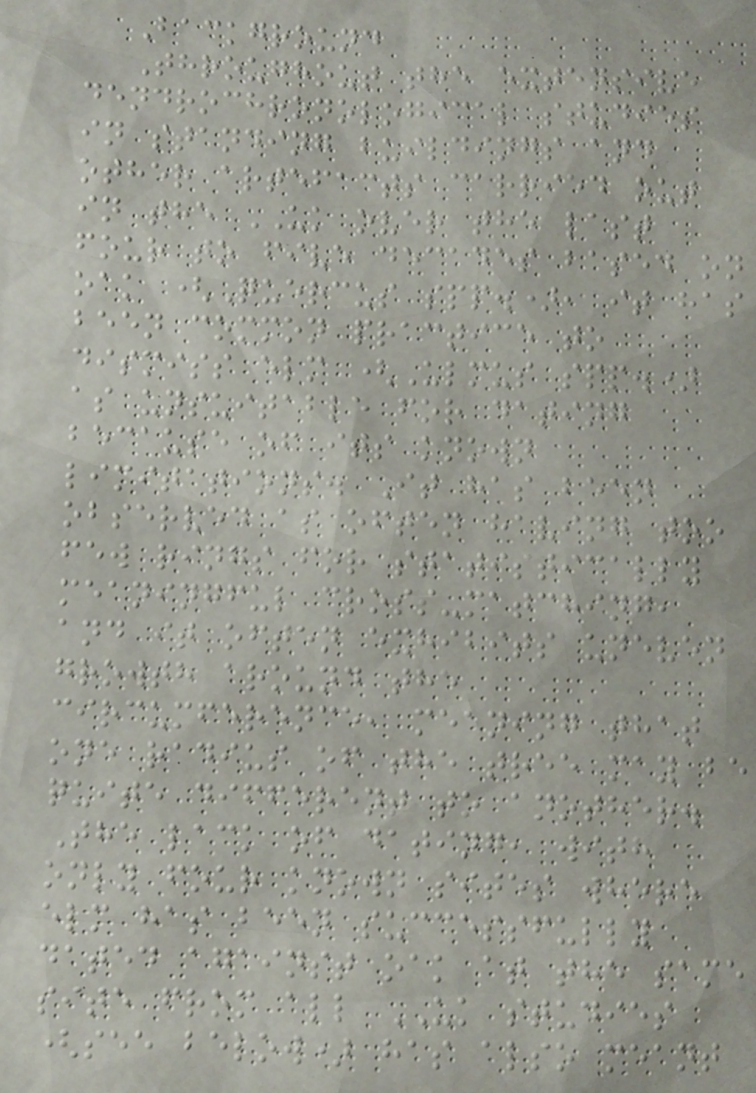Background
Throughout the extensive
dendrochronological studies
in standing buildings and
other artefacts carried out
in the UK over the last
four to five decades based on
oak (Quercus spp.), it has
been common practice to
dismiss elm (Ulmus spp.)
as unsuitable for dating
because of its known
limitations. It has been
observed as often having too
few rings for statistically
meaningful cross-matching,
and it often exhibits uneven
growth around the
circumference, meaning that
one radius of the tree may be
quite different to another.
The lack of dating, with
only four known sites where
elm has been successfully
dated against oak at the same
site from all UK studies
(see below) has also meant
